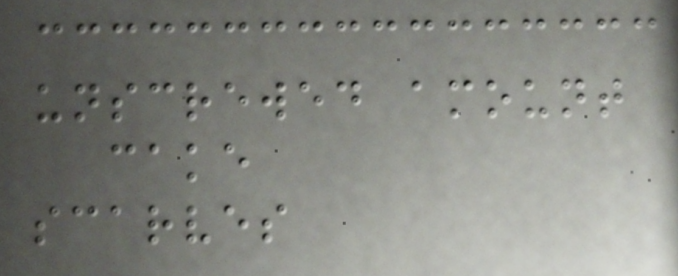unscrewed amount
cake
scarves
